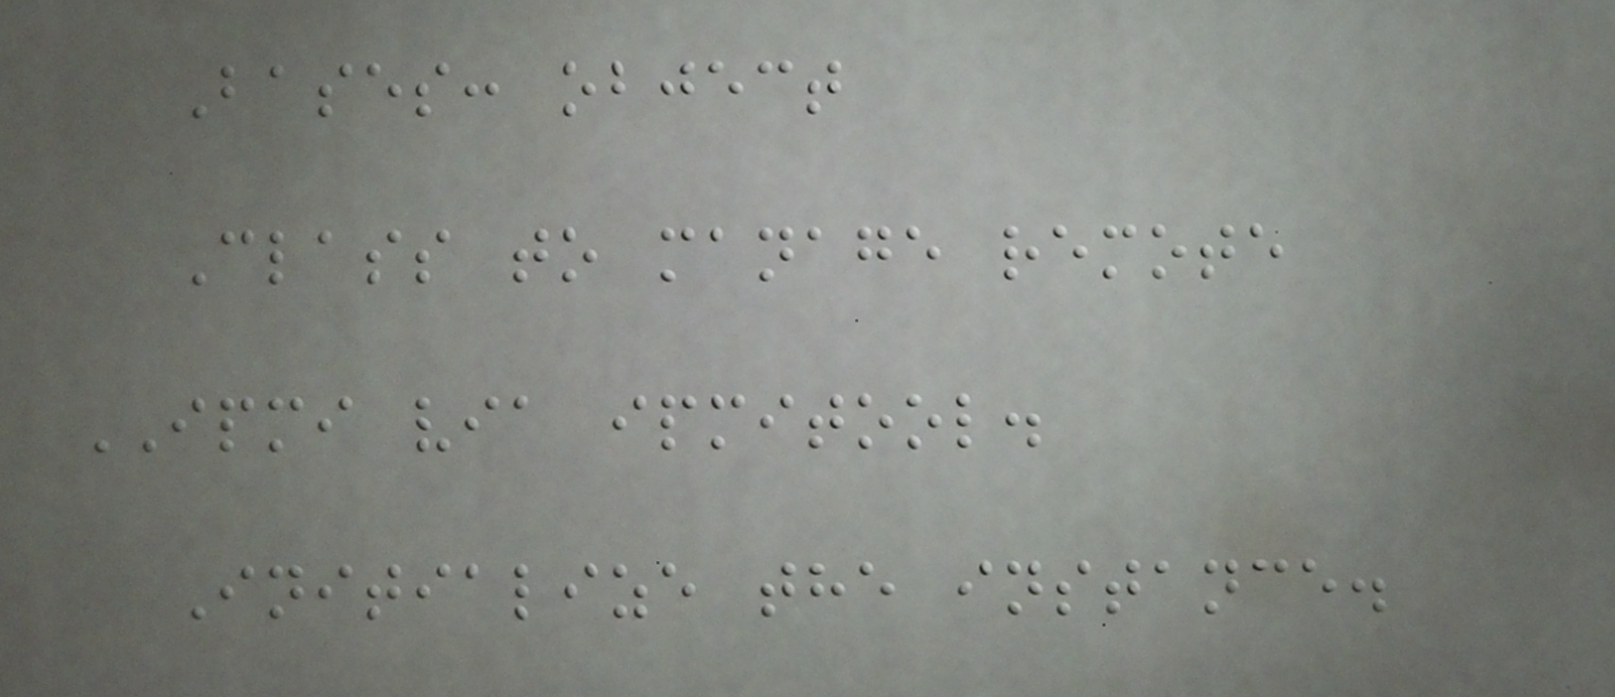Bases: object
Class to manage remote
IPMI via ipmitool.
Initialize the instance.
